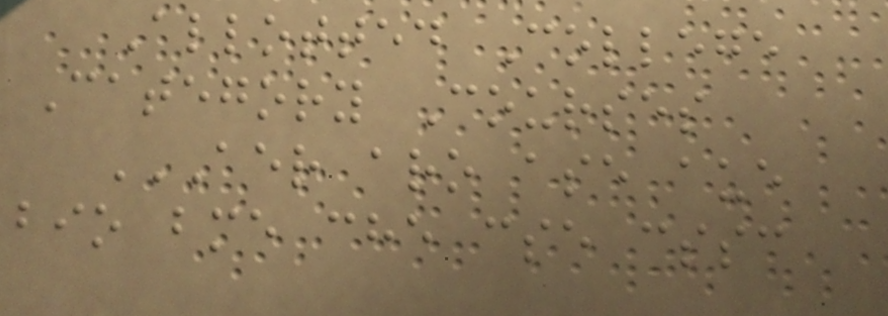Allotted College
Category Courses
AER ARO ASE AUE
BIO BME CHE CSE CSSC
